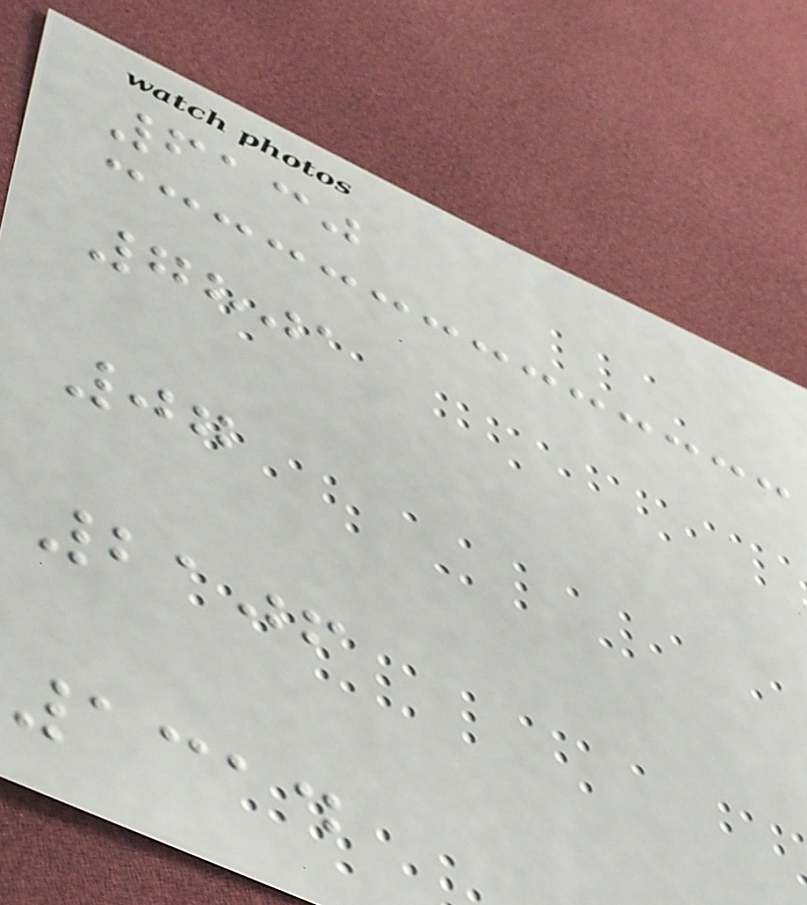6130
7801
07
2106
1314
